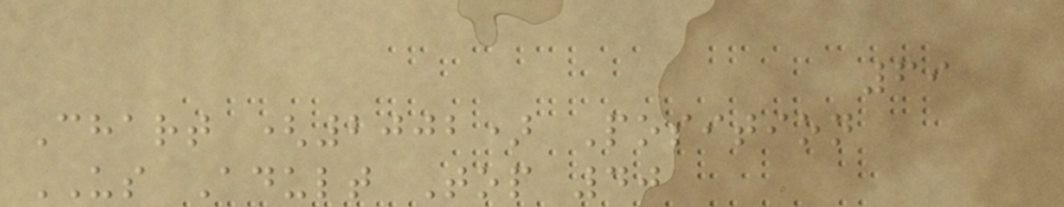69
Chart (2002) Position
US Adult Top 40
